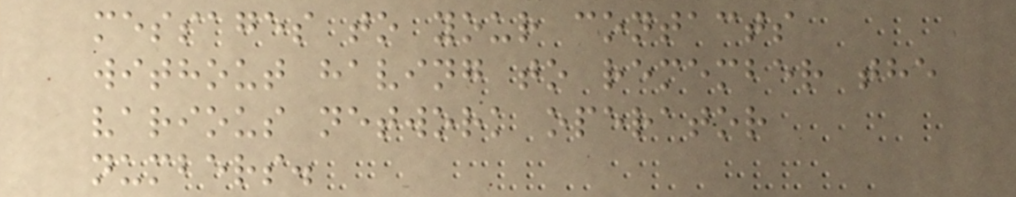messages to your contacts
without having to remember the
various network operator
numbers.
